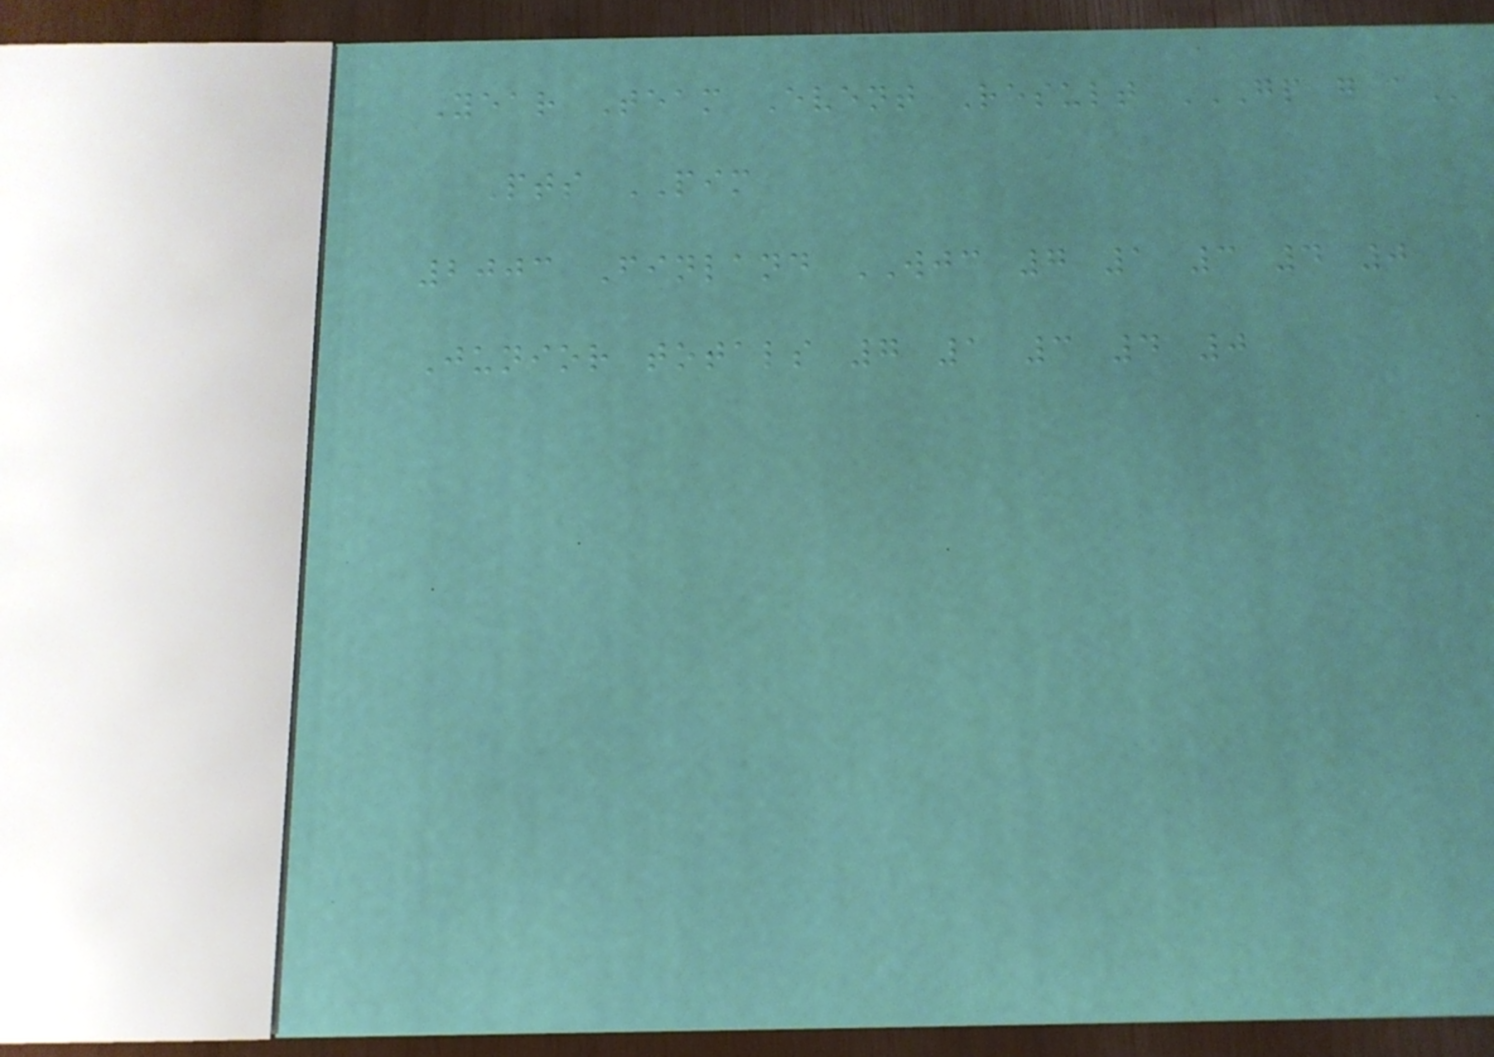Year Team Event Result GP G A
Pts PIM
2003 Finland WJC 7 1 3 4 0
Junior totals 7 1 3 4 0
